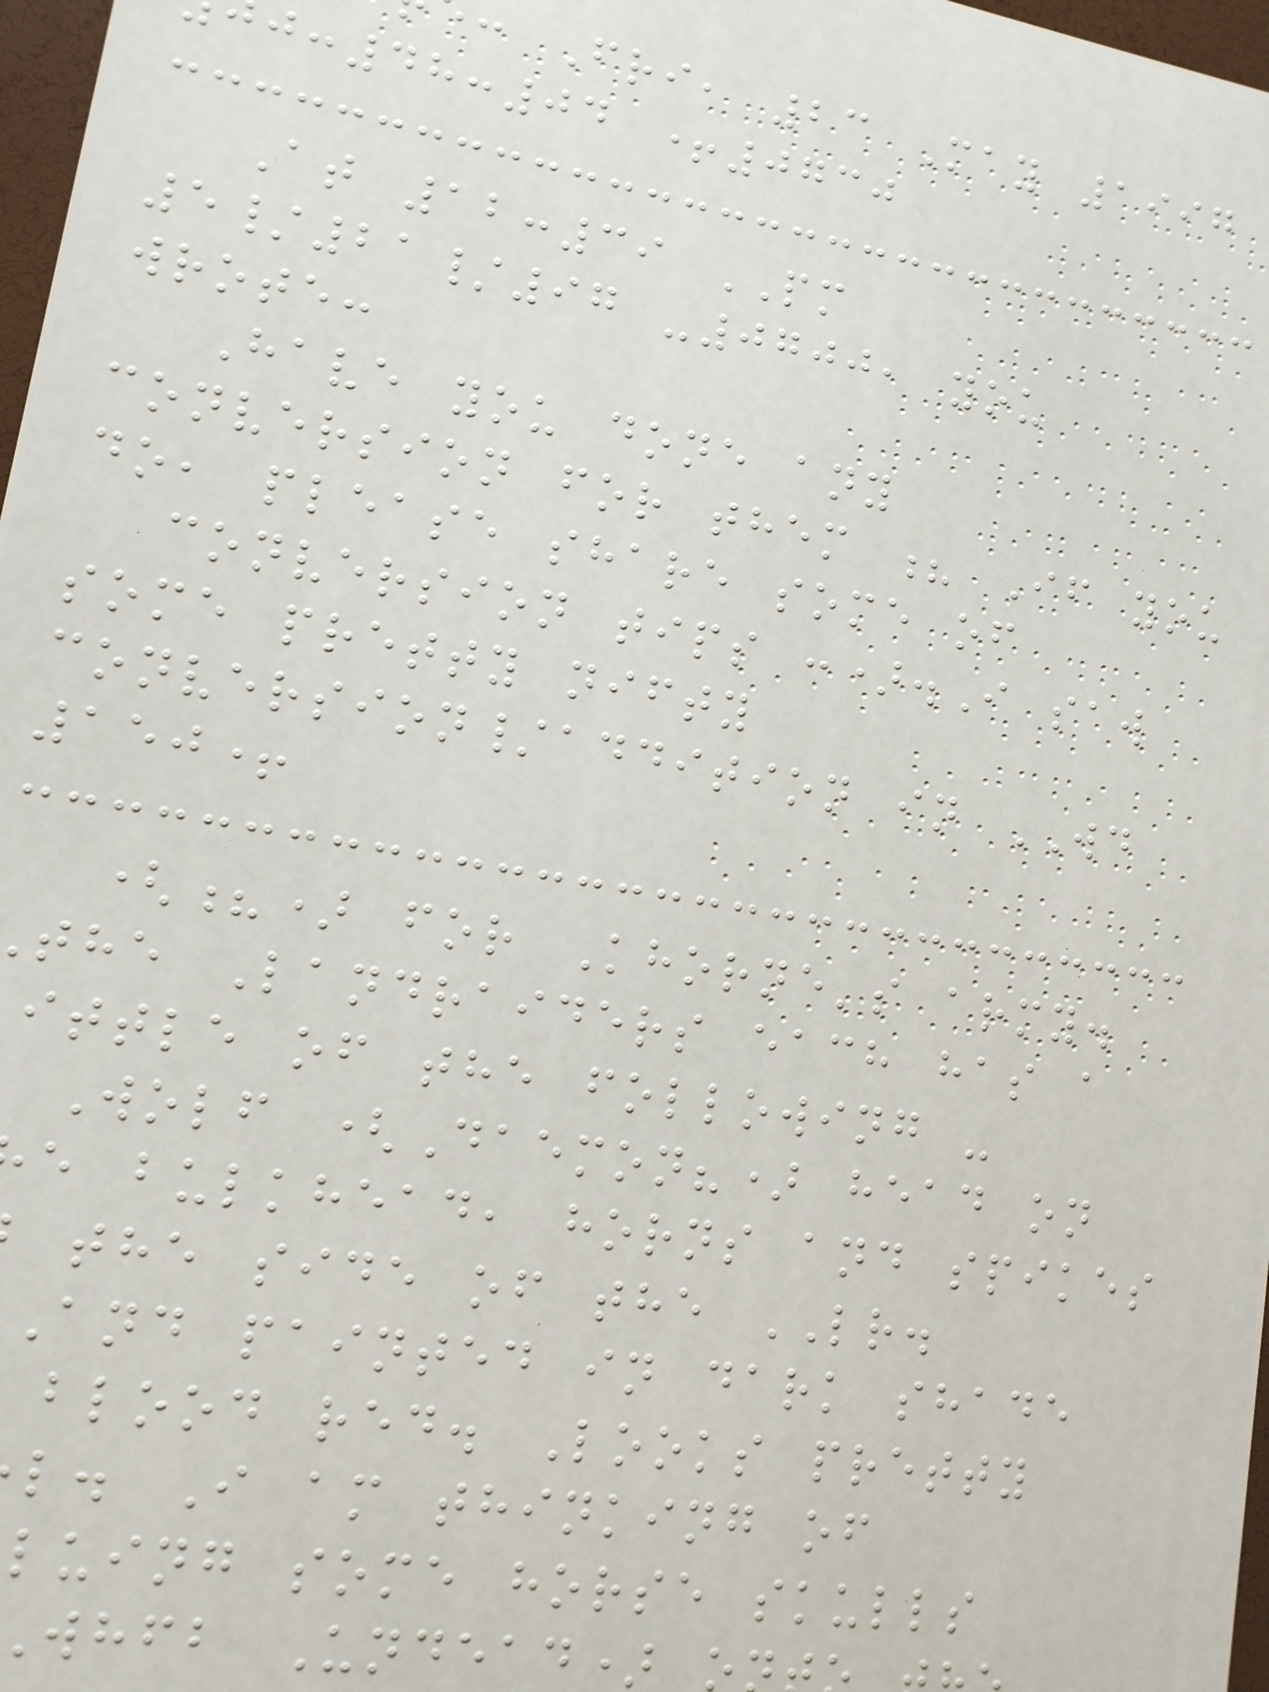: Fri, 23 May 1997
:48:04 +0730
At 12:39 PM
5/21/97 -0700, you
wrote:
Have you done any
conversion for them ? If you
do, please share some of
conversion tips :).I saw
some pretty nifty
conversion/addition in WD
150+
(?) for Khorne's army.
the Landraiders each has a
ittle of the following -
Wolf (Daemon?) head on
e bulkhead, horns and spikes
the side of the LR.
And painted in dark shade
blood red. Looks pretty
l. I am thinking of
luing some horse skulls
whfb Undead)
